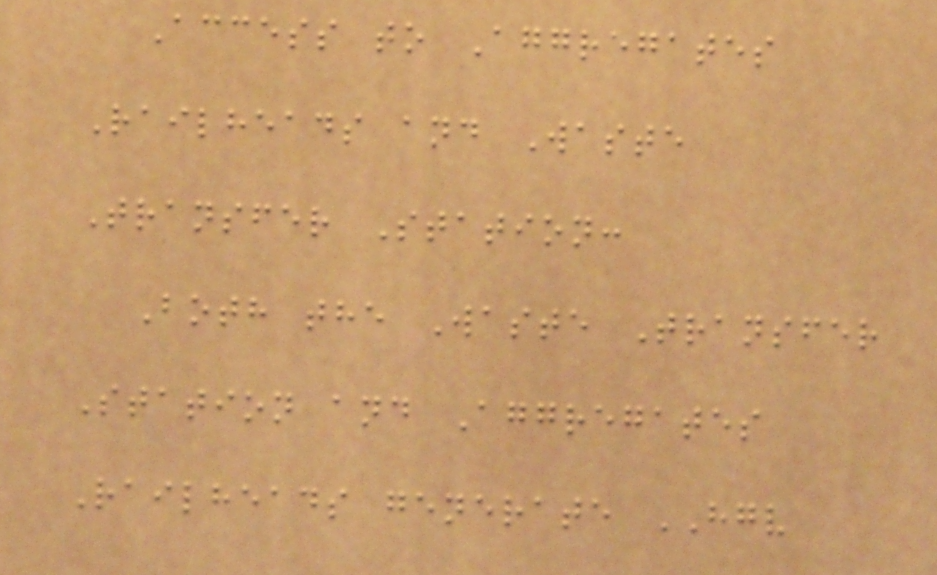Access to Aggregates
Railheads and Waste
Transfer Station:
Both the Waste Transfer
Station and Aggregates
Railheads generate HGV
